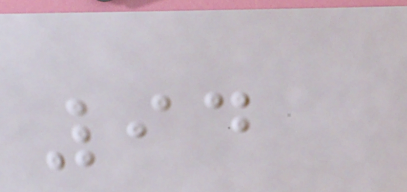94
